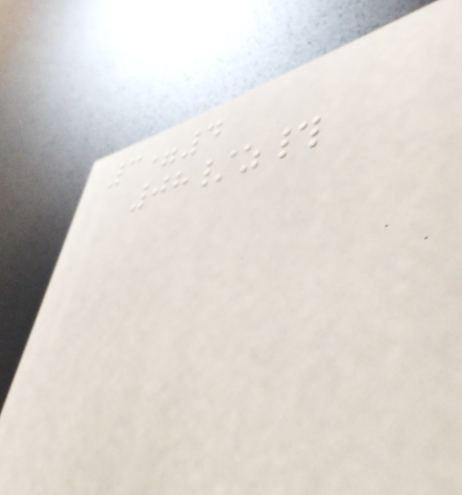3=4
08/z#
